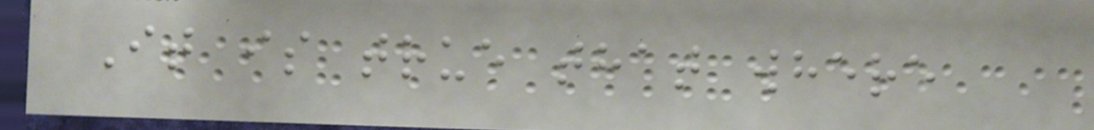It is true that where
